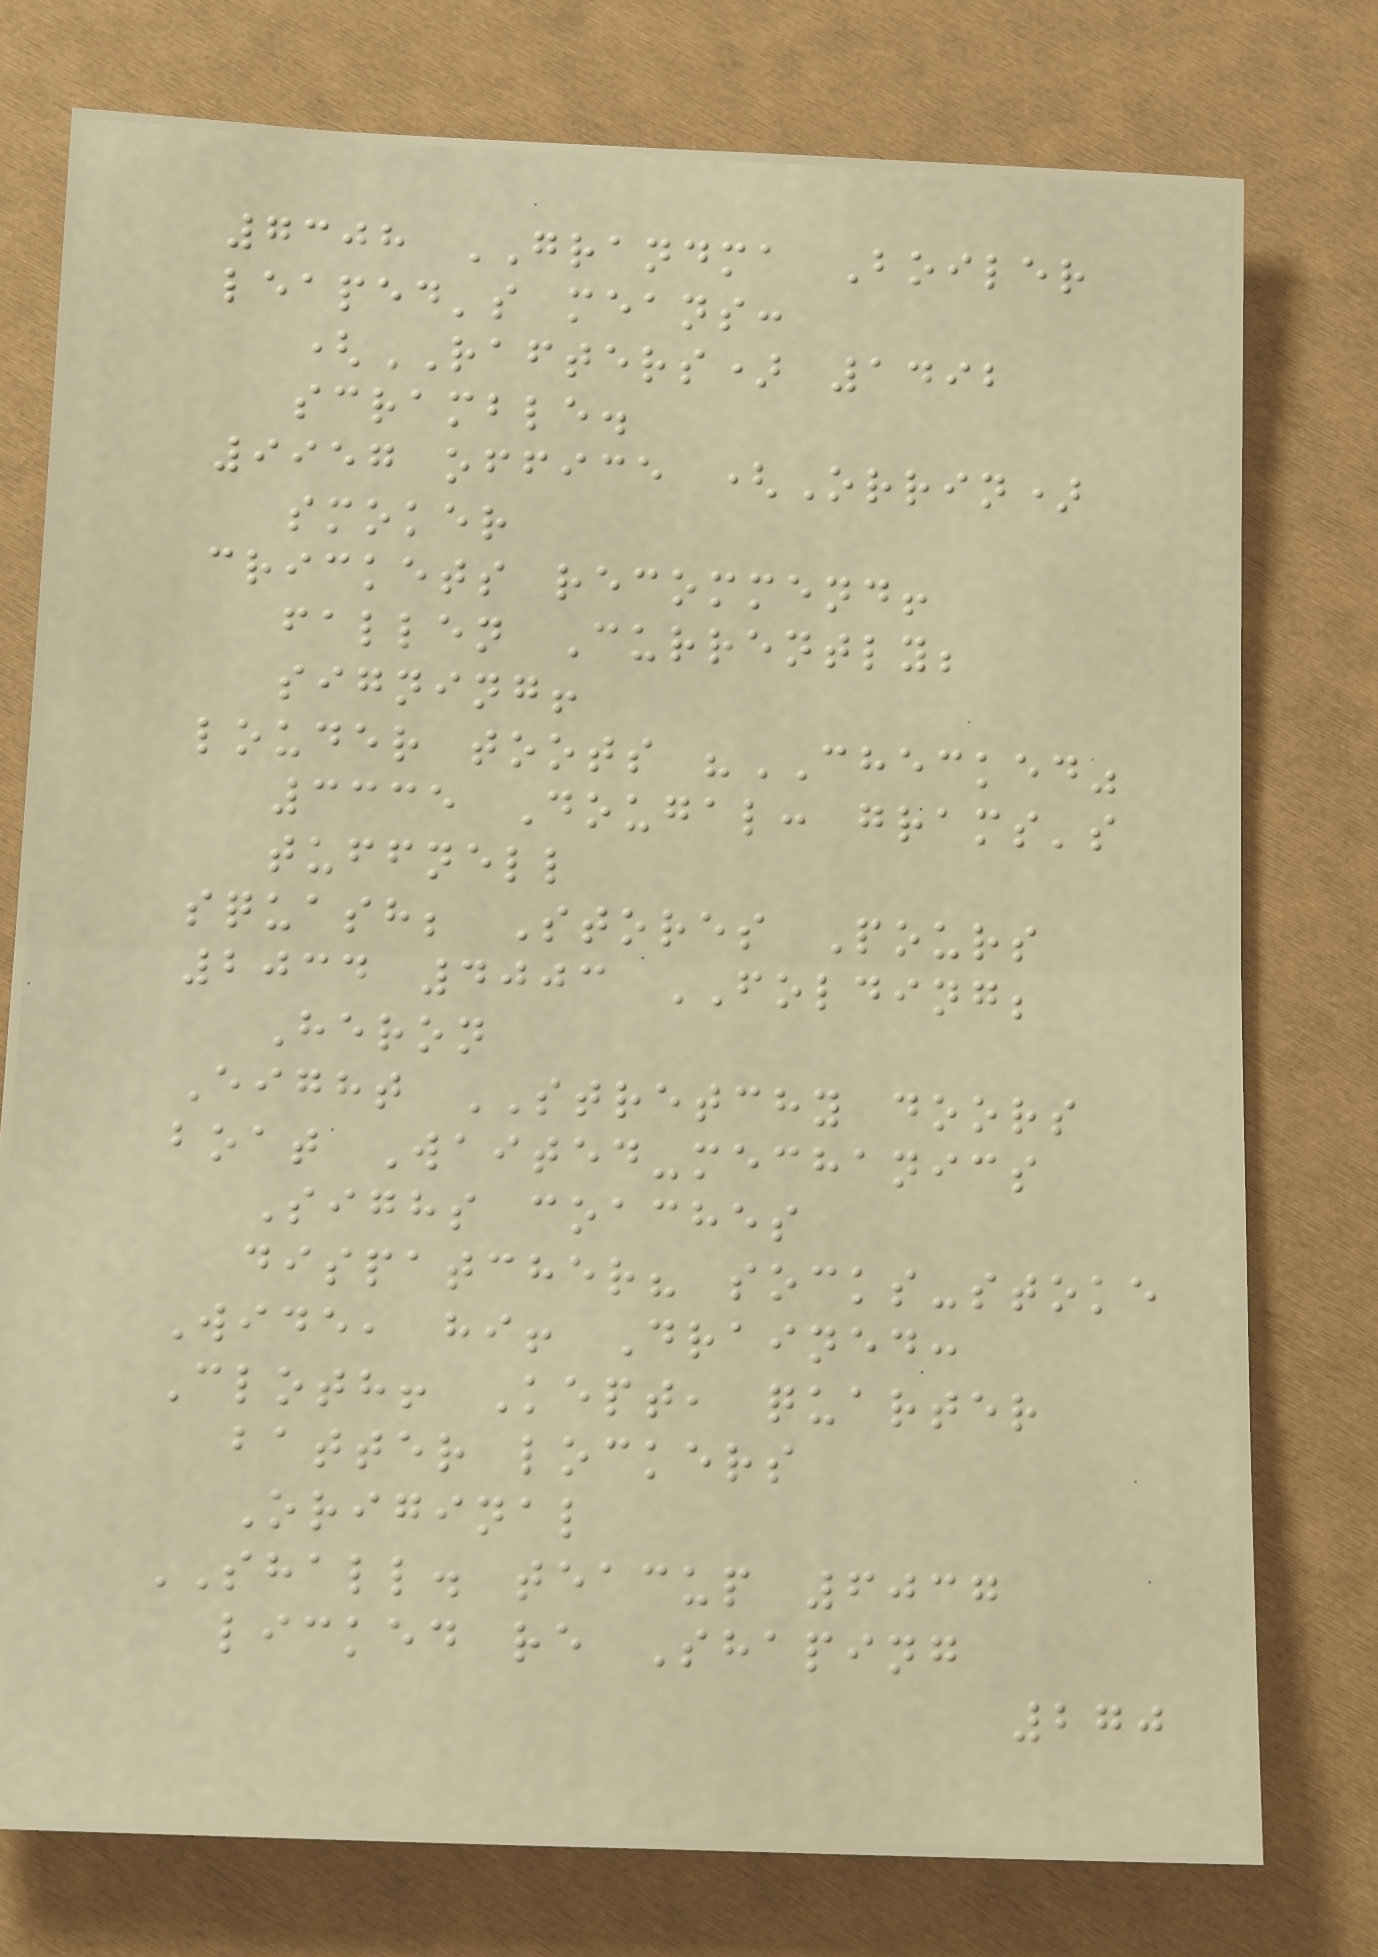7308 GRANDMA Boiler
leaped's means:
(RAFTERS) 1492
scramble.
9957 office (Orrin)
smoker
crickets recommend!
fallen Currently;
signing!
louder toots "CHECKED"
3335 Dougal: grams's
tuffnell
squash; Stores Pours
2034 4003 FOLDING;
Heron
Eight STRETCHY doors
boat Waited-mechanics
Sighs coaches
dispatcher? socks-stoke
Wide, hi! Drained:
Cloth! Kept, quarter
batter lockers
Original
SHALL. teacup 6037
licked re Shaping
270
